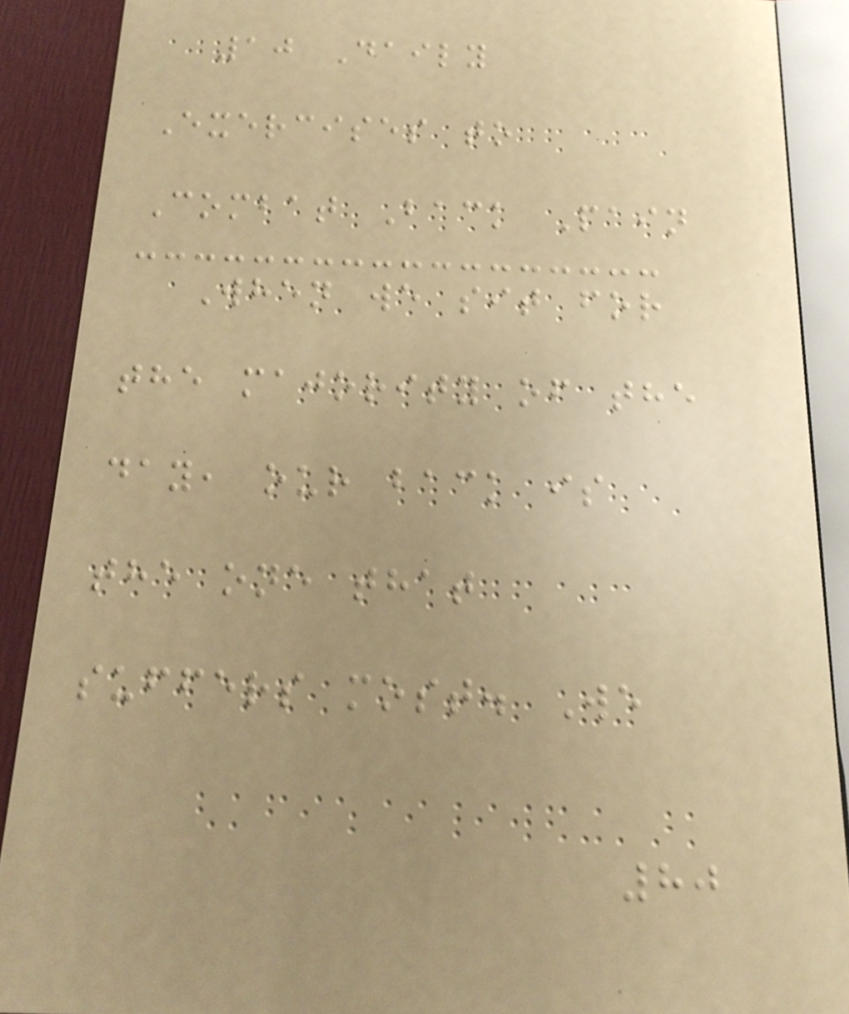10 Daily
Exercises to
Combat Back Pain
When we sit for
the majority of the
day, our back is
the one that
suffers most. We
80
